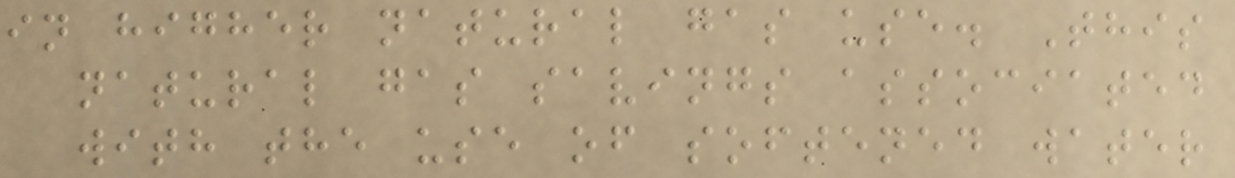in higher natural gas use. This
natural gas savings associated
with the use of softened water
